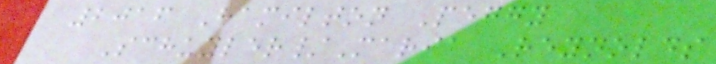2016 Hamilton Peggy
Schuyler/Maria Reynolds
